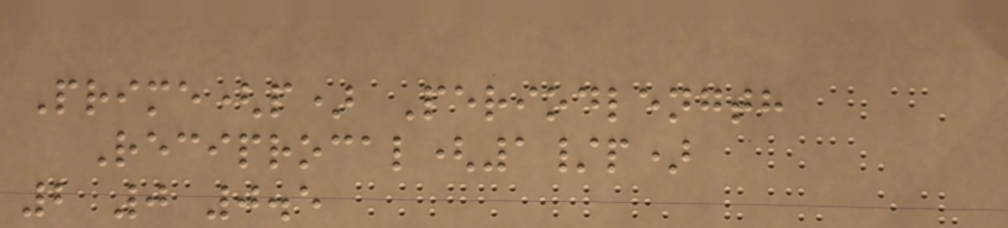Prime(p) Periodlength
Reciprocal(1/p)
2 0 0.5
